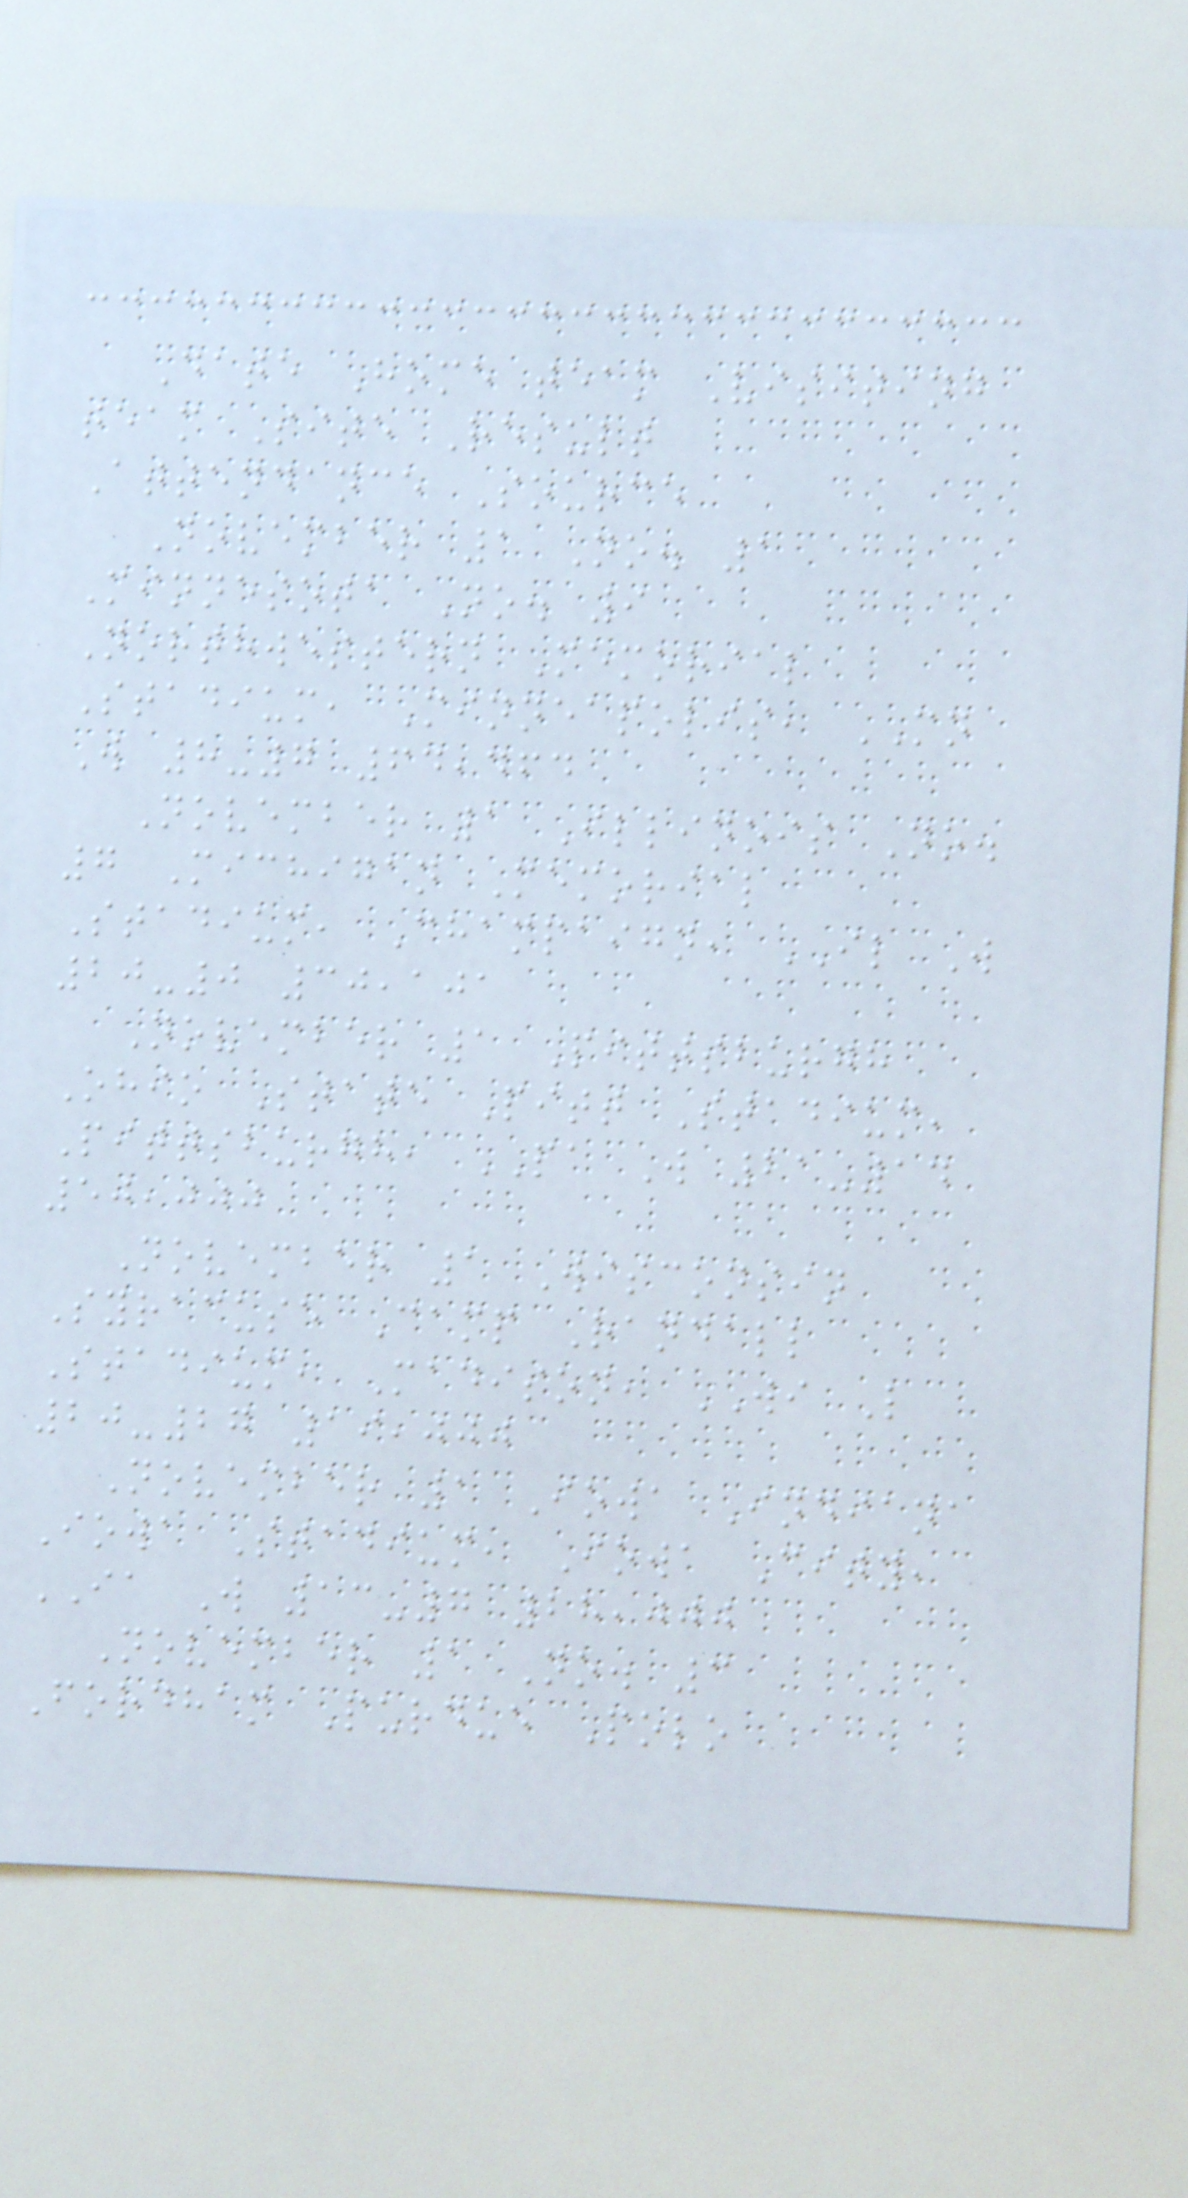Date Home team Visiting
team Site Result
Attendance Source
November 1 No. 1
Minnesota No. 9
Northwestern Memorial
Stadium, Minneapolis, MN
W 8-7 64,464
November 1 Illinois No.
7 Michigan Memorial
Stadium, Champaign, IL W
20-0 30,101
November 1 Pittsburgh
Ohio State Pitt Stadium,
Pittsburgh, PA W 21-14
50,000
November 1 Wisconsin
Syracuse Camp Randall
Stadium, Madison, WI L
20-27 19,000
November 1 Iowa Indiana
Iowa Stadium, Iowa City,
IA W 13-7 28,000
November 1 No. 3
Fordham Purdue Polo
